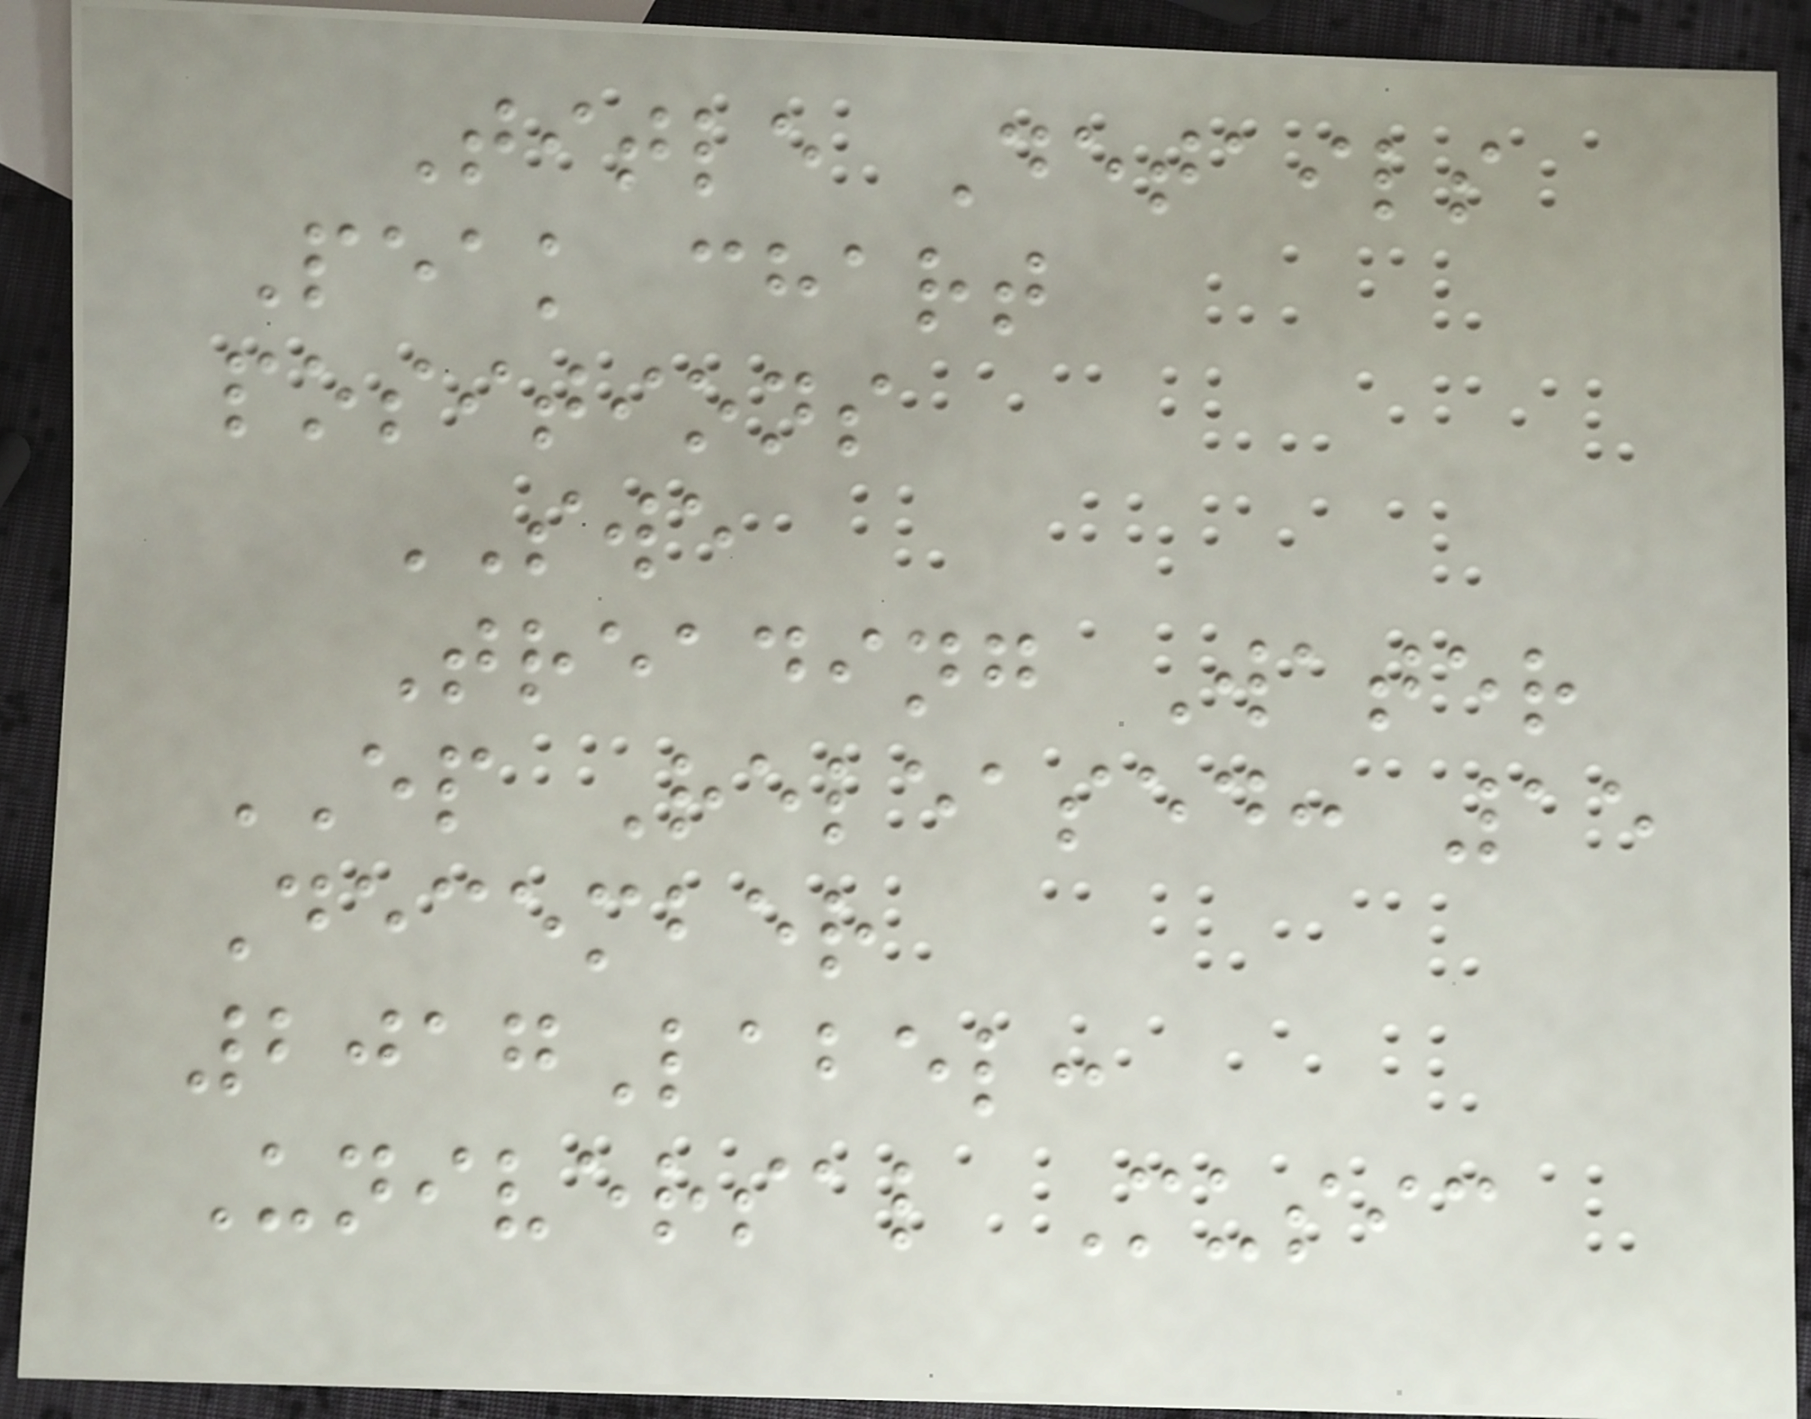Title Details
Peak chart
positions
SWE
Treading Water
EP Released: 15
December
2017Label:
Universal Music
